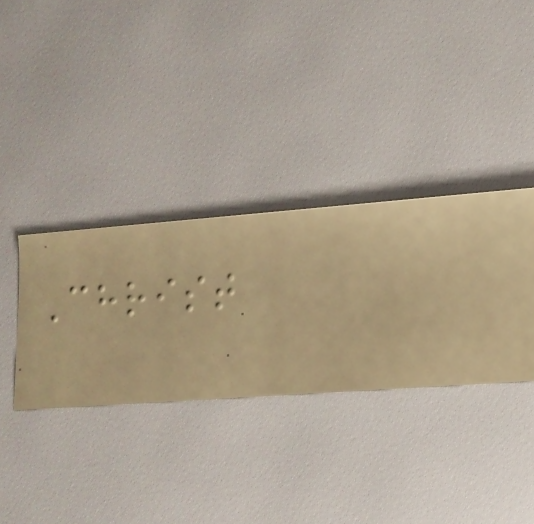Christ
